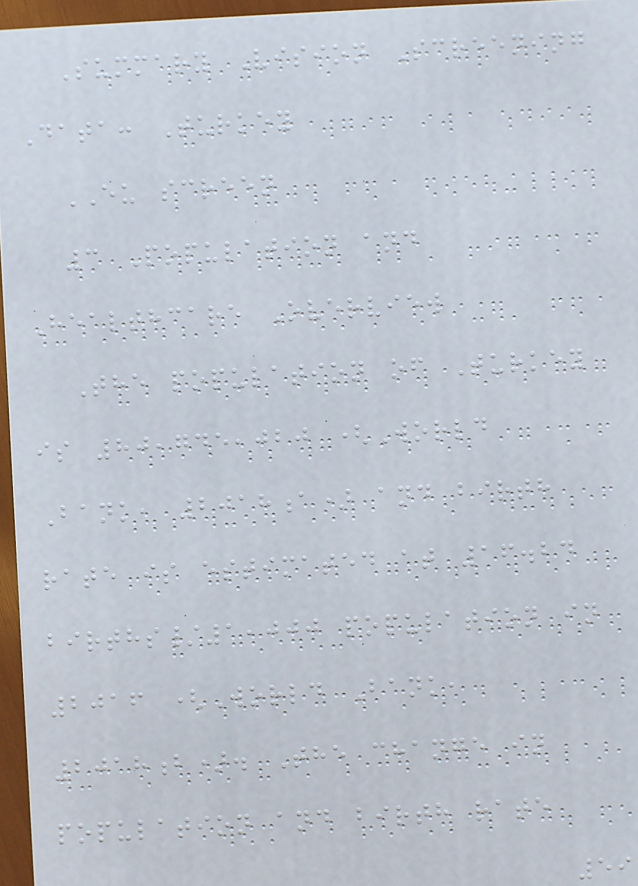Summary Vision Screening
Data: Turkey
EU screen
3 Population and
Healthcare Overview
The population of Turkey
is 80,745,020 (World
Bank, 2018a) and birth
rate is estimated at 16.24
births/1,000 population in
2016 (World Bank,
2018b). The change in
population and birth rate
59
